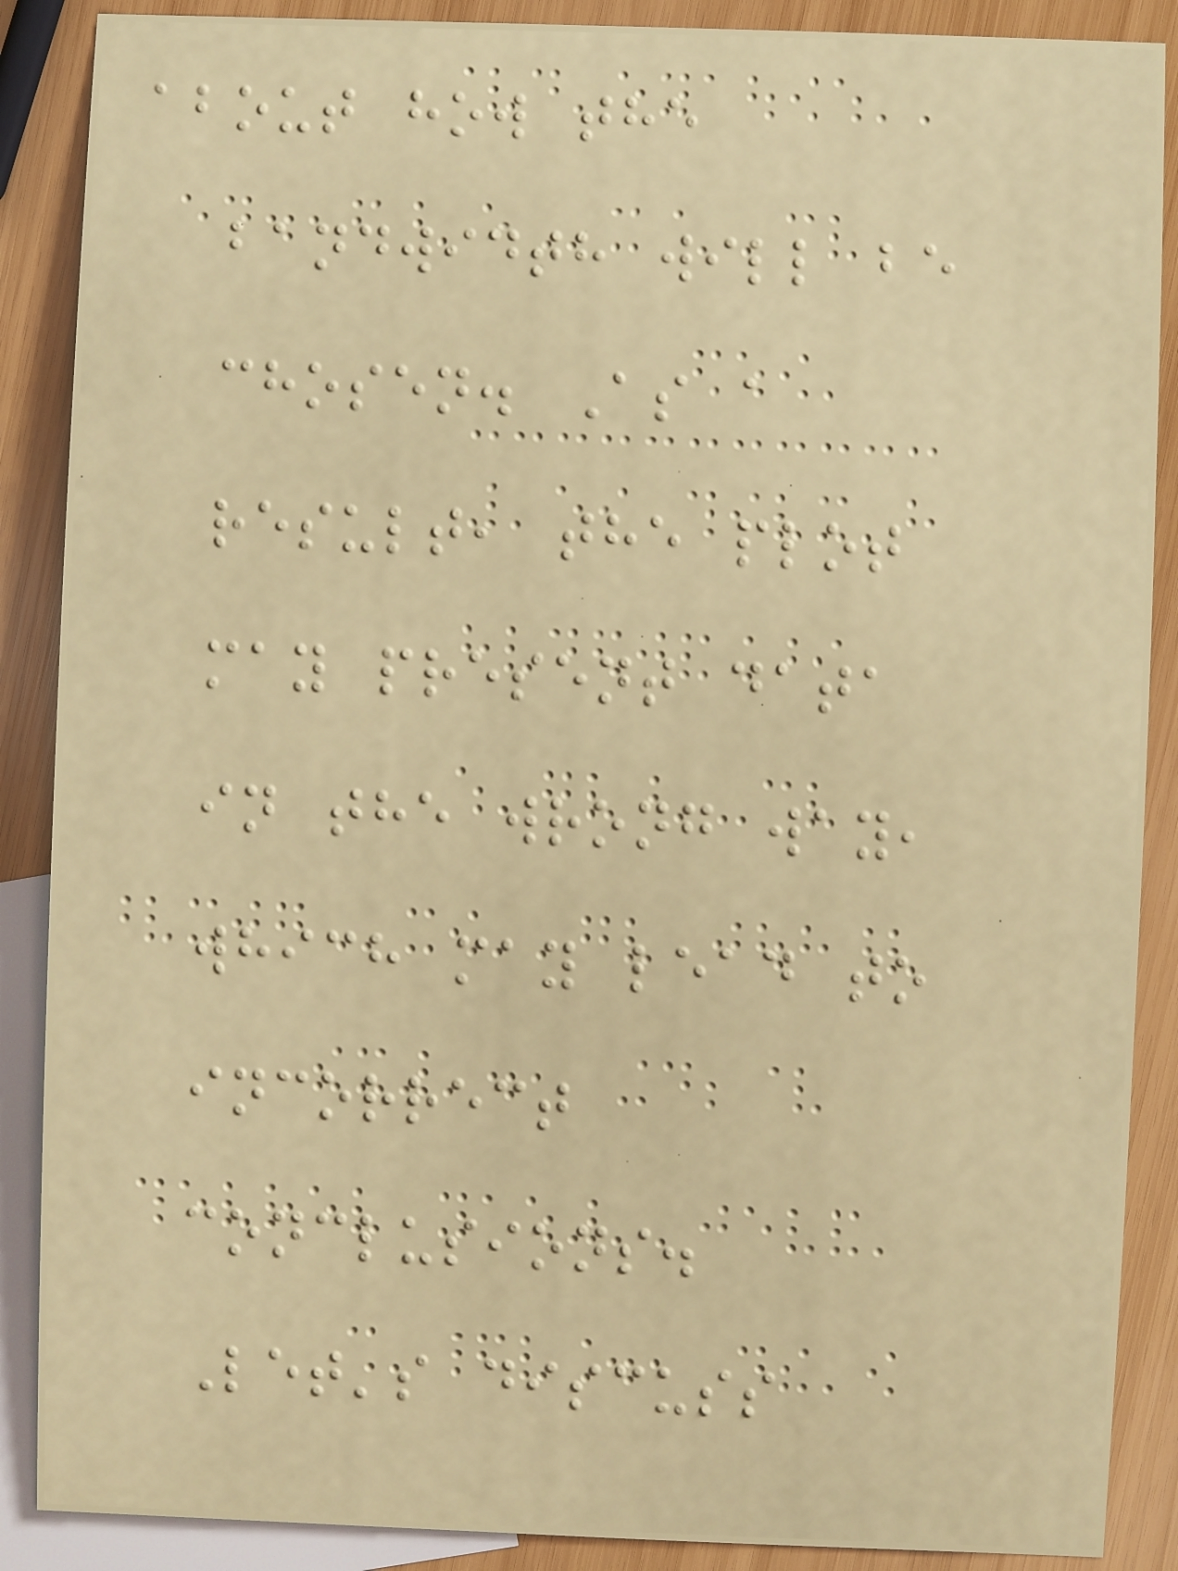about how the
bandwidth will be
chosen. As a
result, the plot
may present data
in the wrong way,
which may lead to
incorrect
conclusions.
Let's discuss
